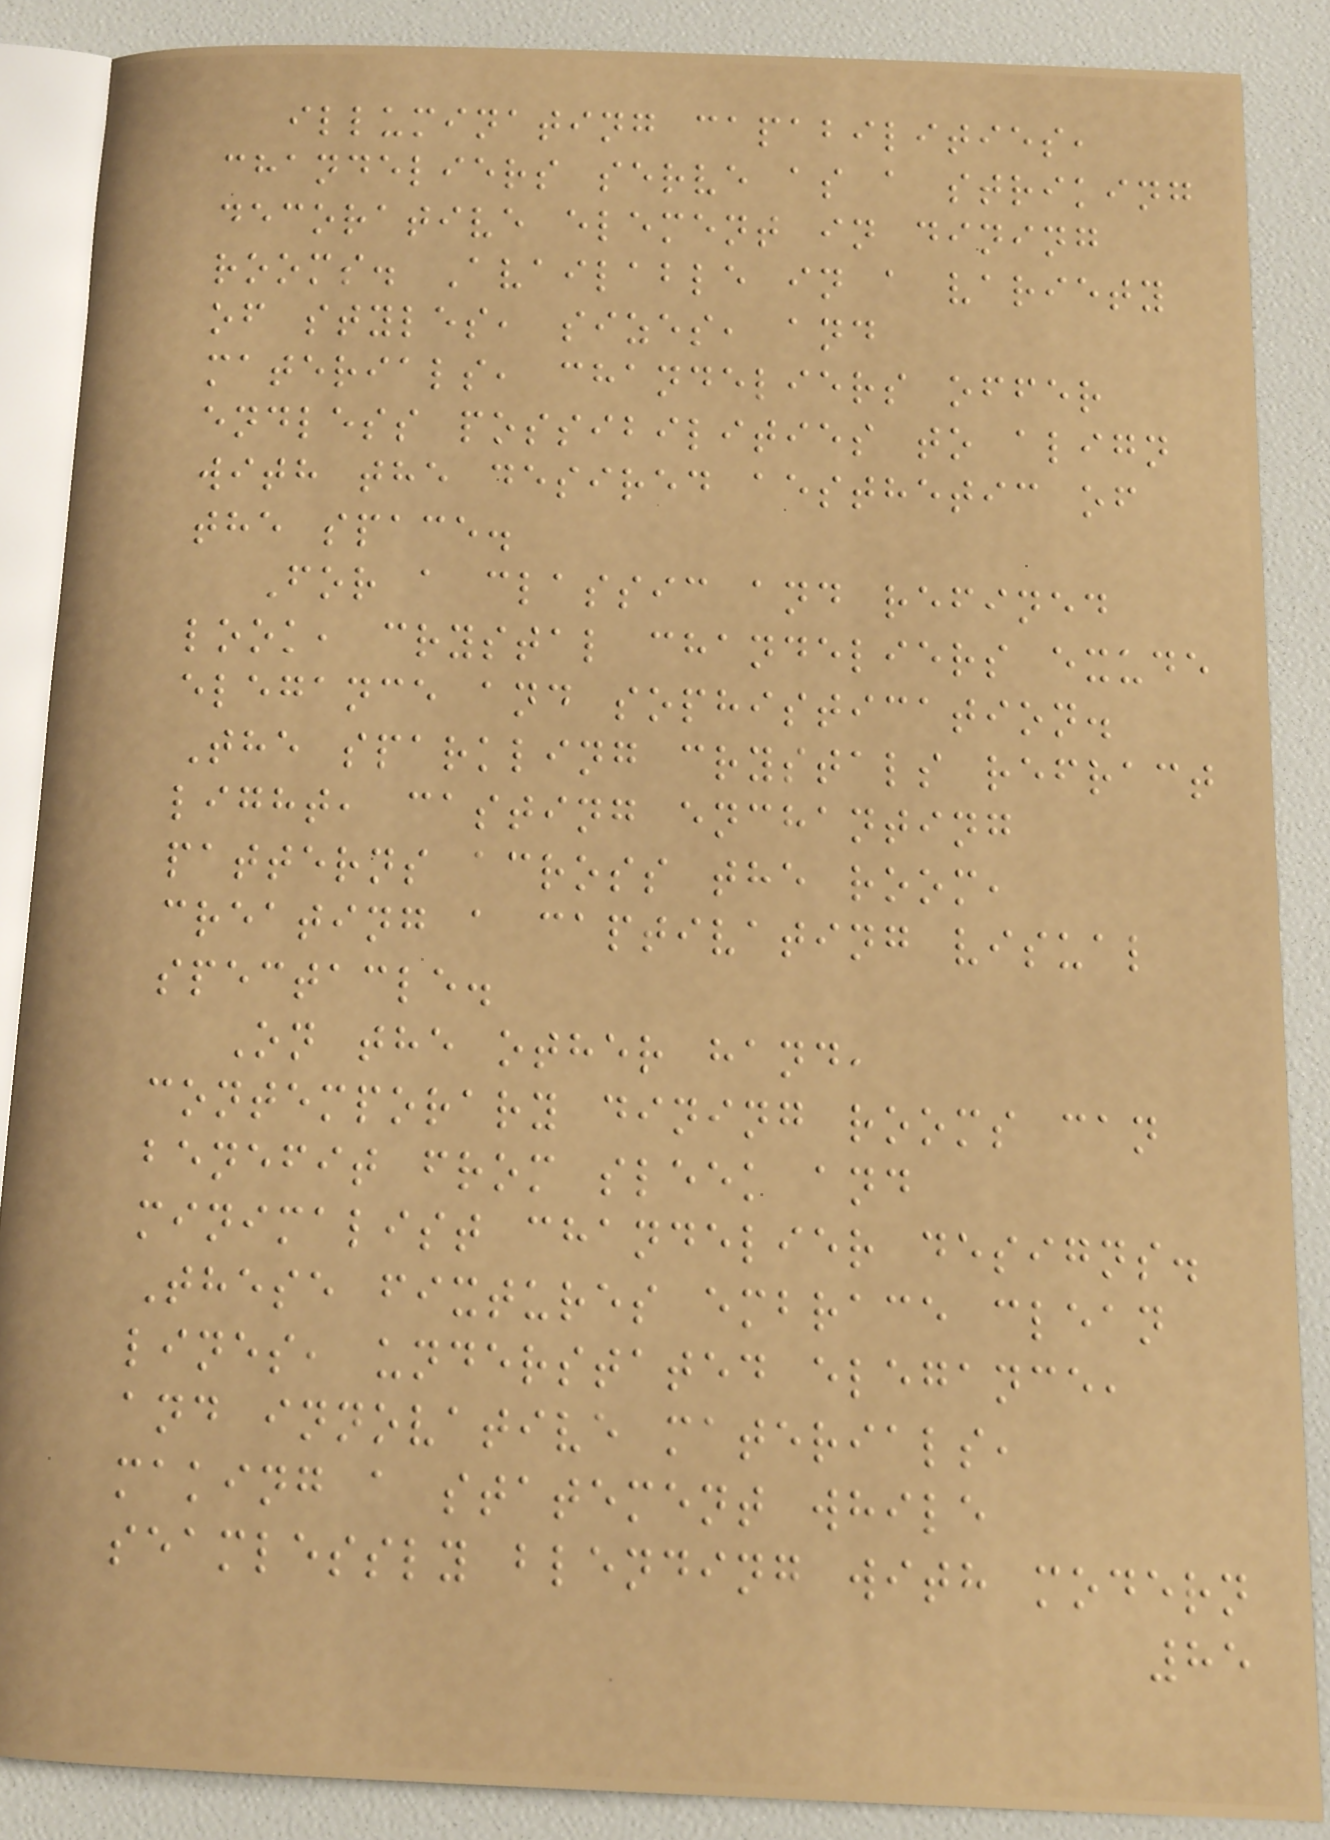illuminating capabilities,
chandeliers serve as a striking
decorative element in dining
rooms. Available in a variety
of styles, sizes, and
materials, chandeliers offer
endless possibilities to align
with the desired aesthetic of
the space.
For a classic and refined
look, crystal chandeliers exude
elegance and sophistication.
The sparkling crystals refract
light, casting enchanting
patterns across the room,
creating a captivating visual
spectacle.
On the other hand,
contemporary dining rooms can
benefit from sleek and
minimalist chandelier designs.
These fixtures embrace clean
lines, understated elegance,
and innovative materials,
making a statement while
seamlessly blending with modern
85
